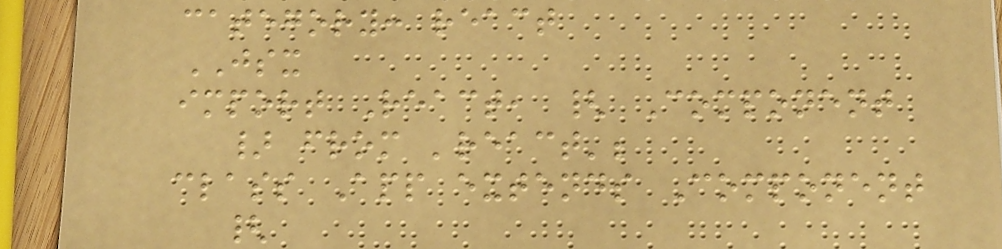category: react
JSX
import React, { Component
} from 'react';
class App extends Component
{
